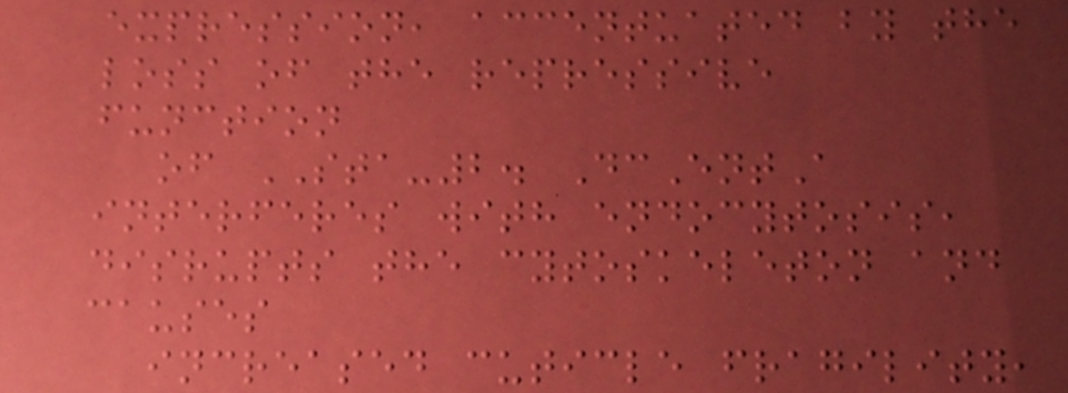expression, accentuated by the
loss of the repressive
function
of STA-2. DcEntA
interferes with endocytosis,
disrupts the cytoskeleton and
causes
increased cuticle fragility,
